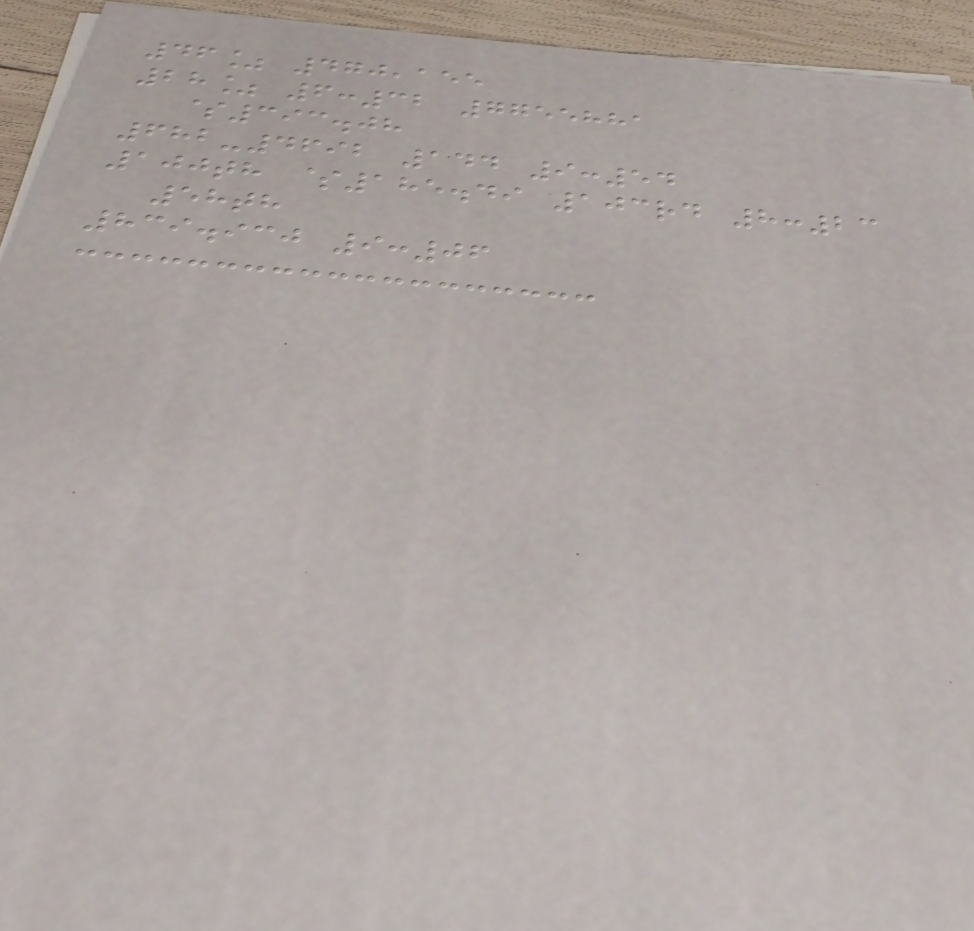46% 470,155
28% 6:32 7755881
$393.08
682-4692 144 9:54
100th $185.49 103rd 8:23
58th
839.930 9:06
